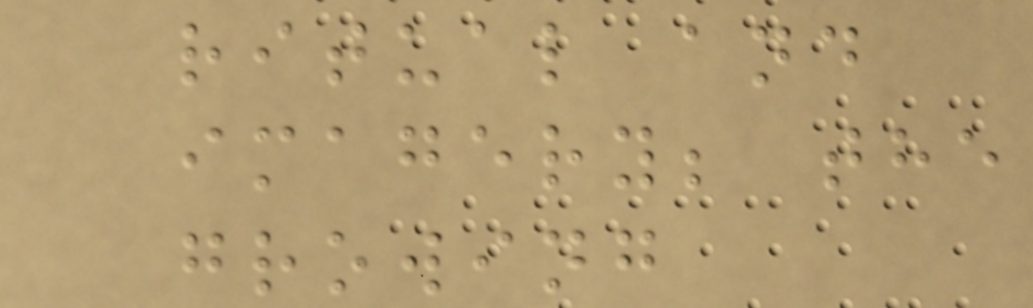ritual and
imagery; the
growing
